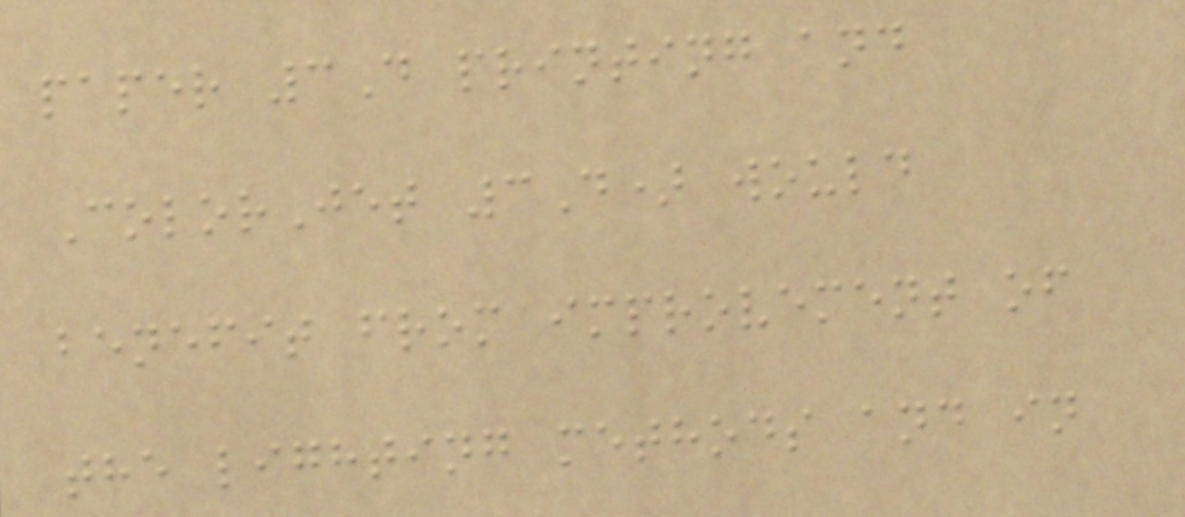paper 3D printing and
ColorJet 3D) would
benefit from improvement of
the lighting methods and in
